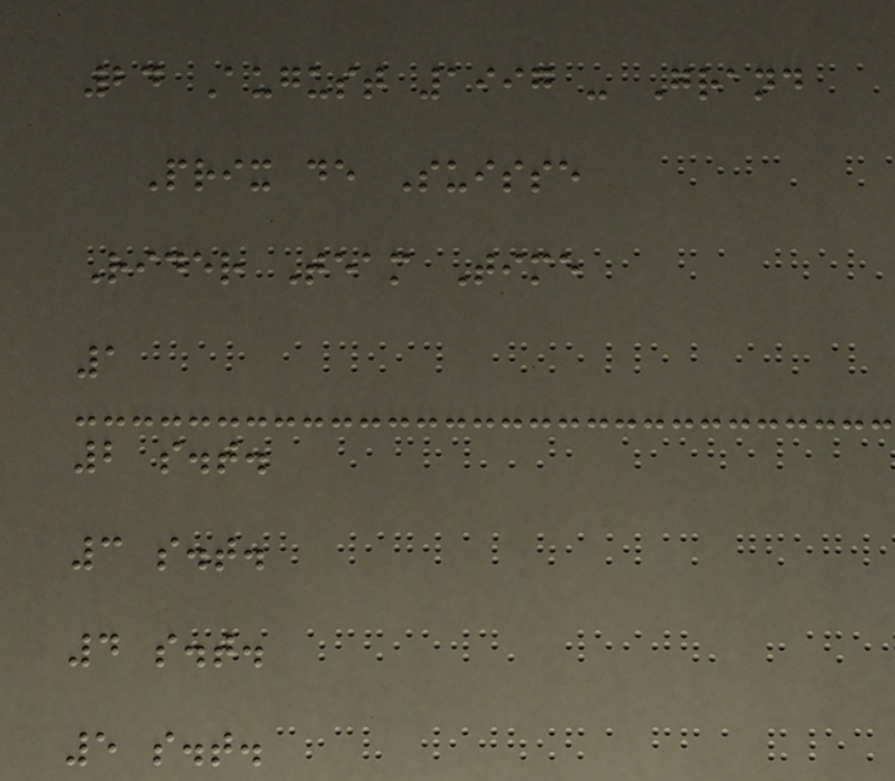24 August 1997 - Grand
Prix de Suisse
Rider Team Time
1
2 s.t.
3 s.t.
4 s.t.
5 s.t.
